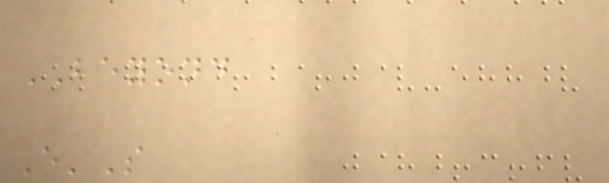BEYOND
E'S
